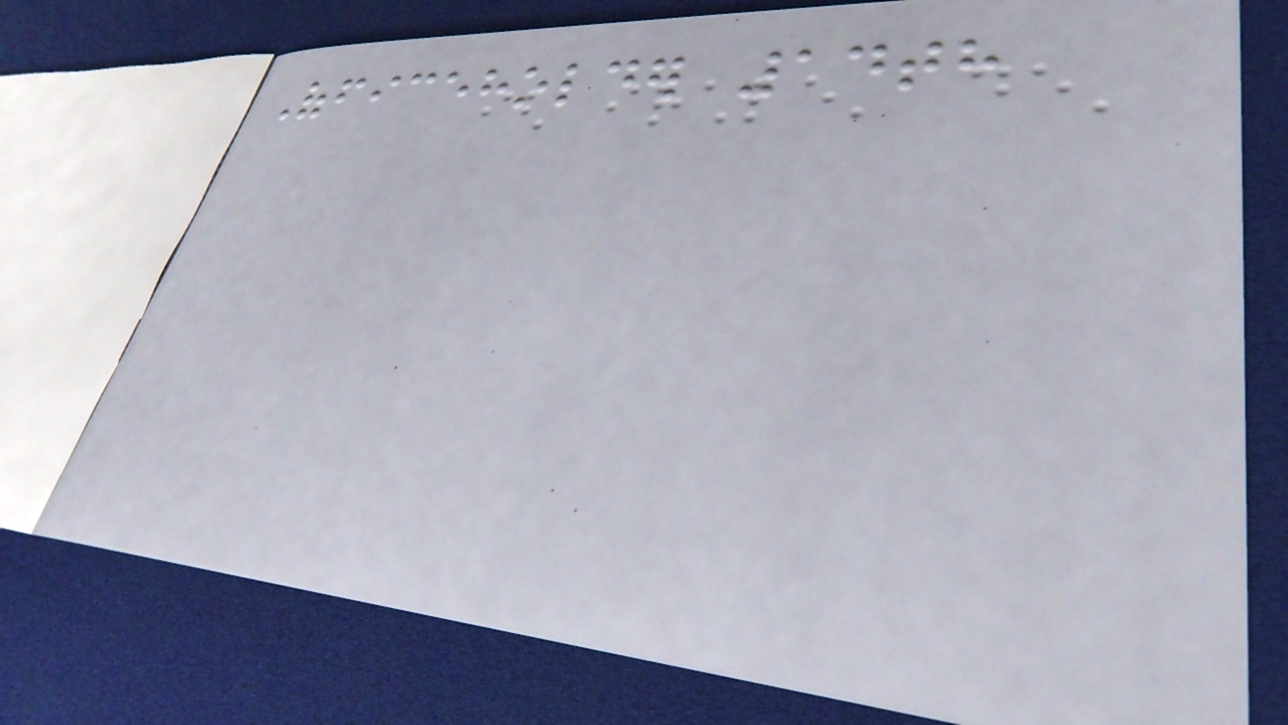Officeholder 14th
